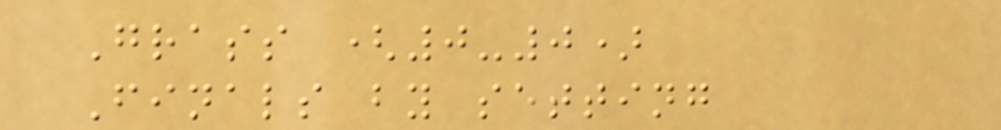Grass (0-0)
Finals by setting
